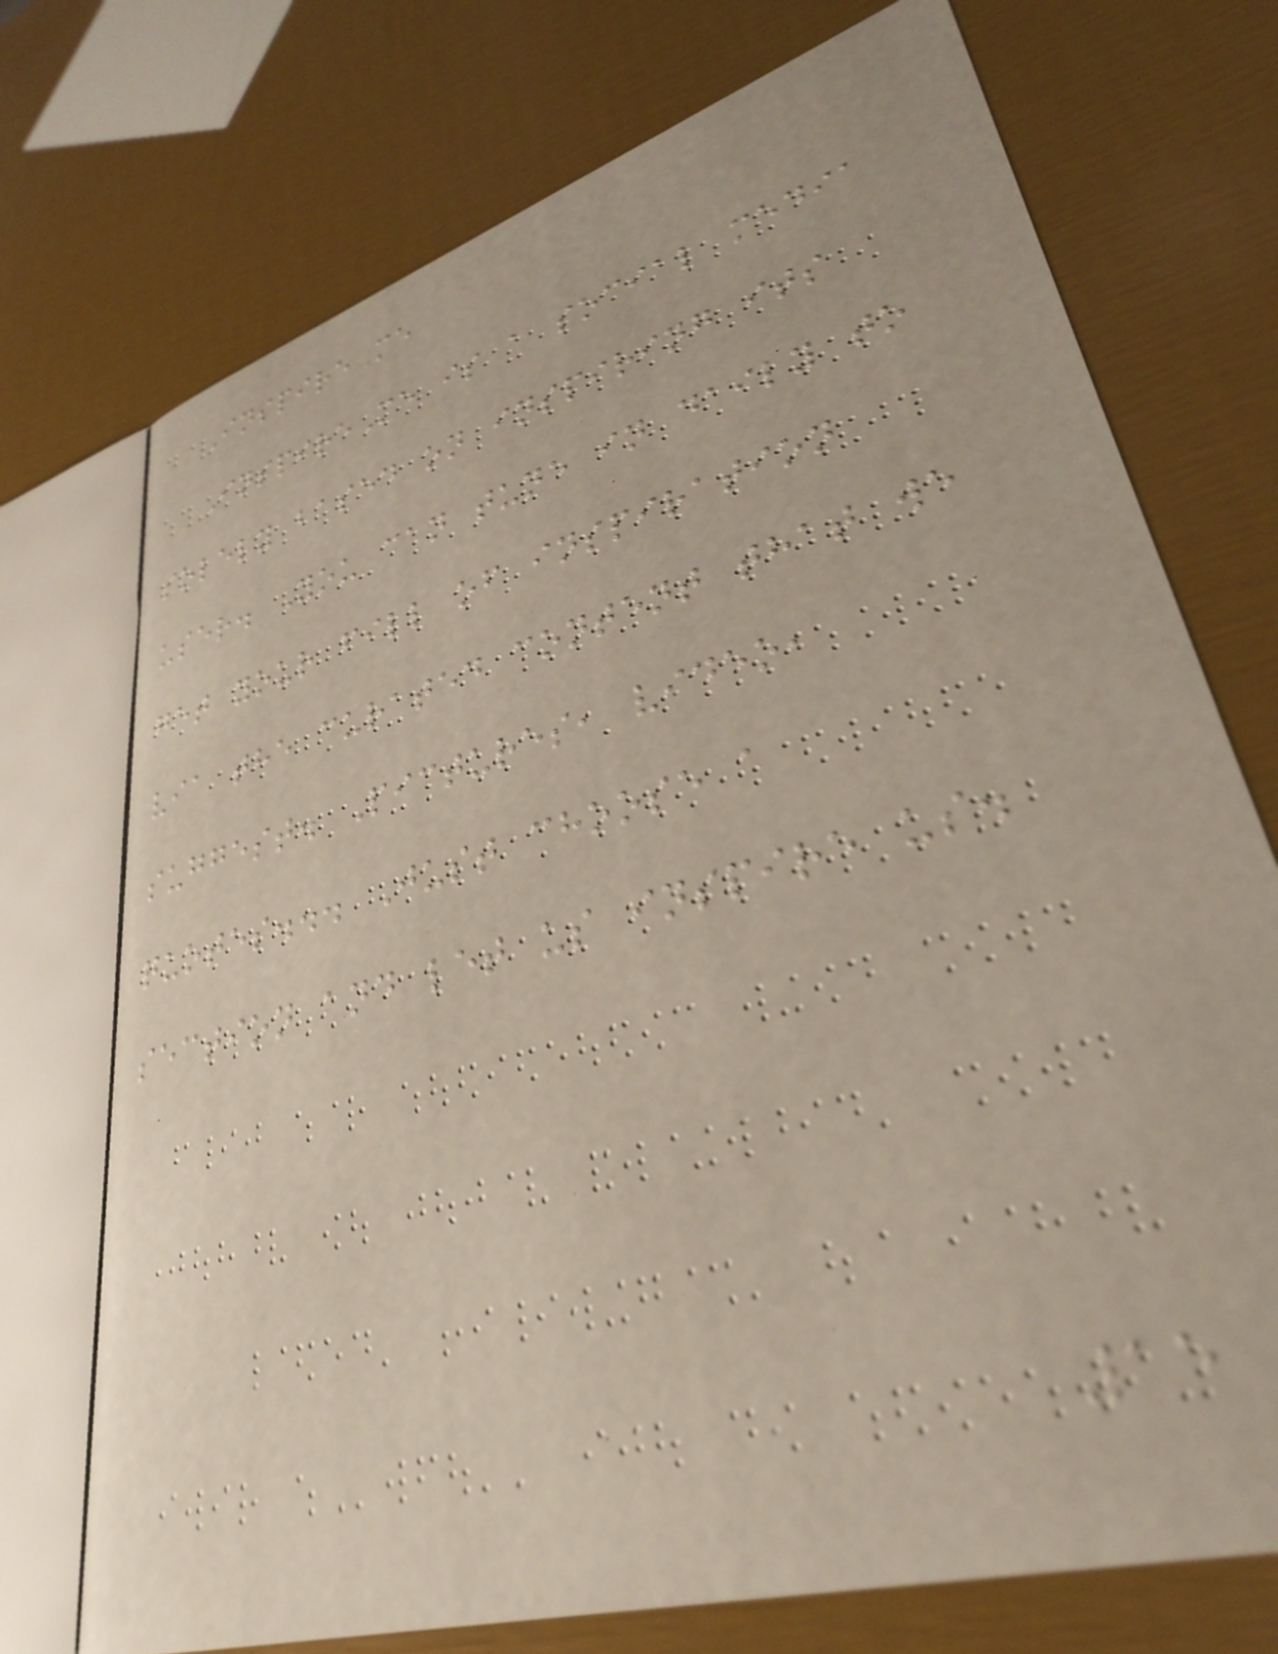InspireMe
InspireMe is a social media
solely based on inspiring its
user. You can tune in daily to
get your fill of inspiration
via the curated content that we
suggest. Pictures, video,
quotes... Just choose a
section and let us inspire us.
15
